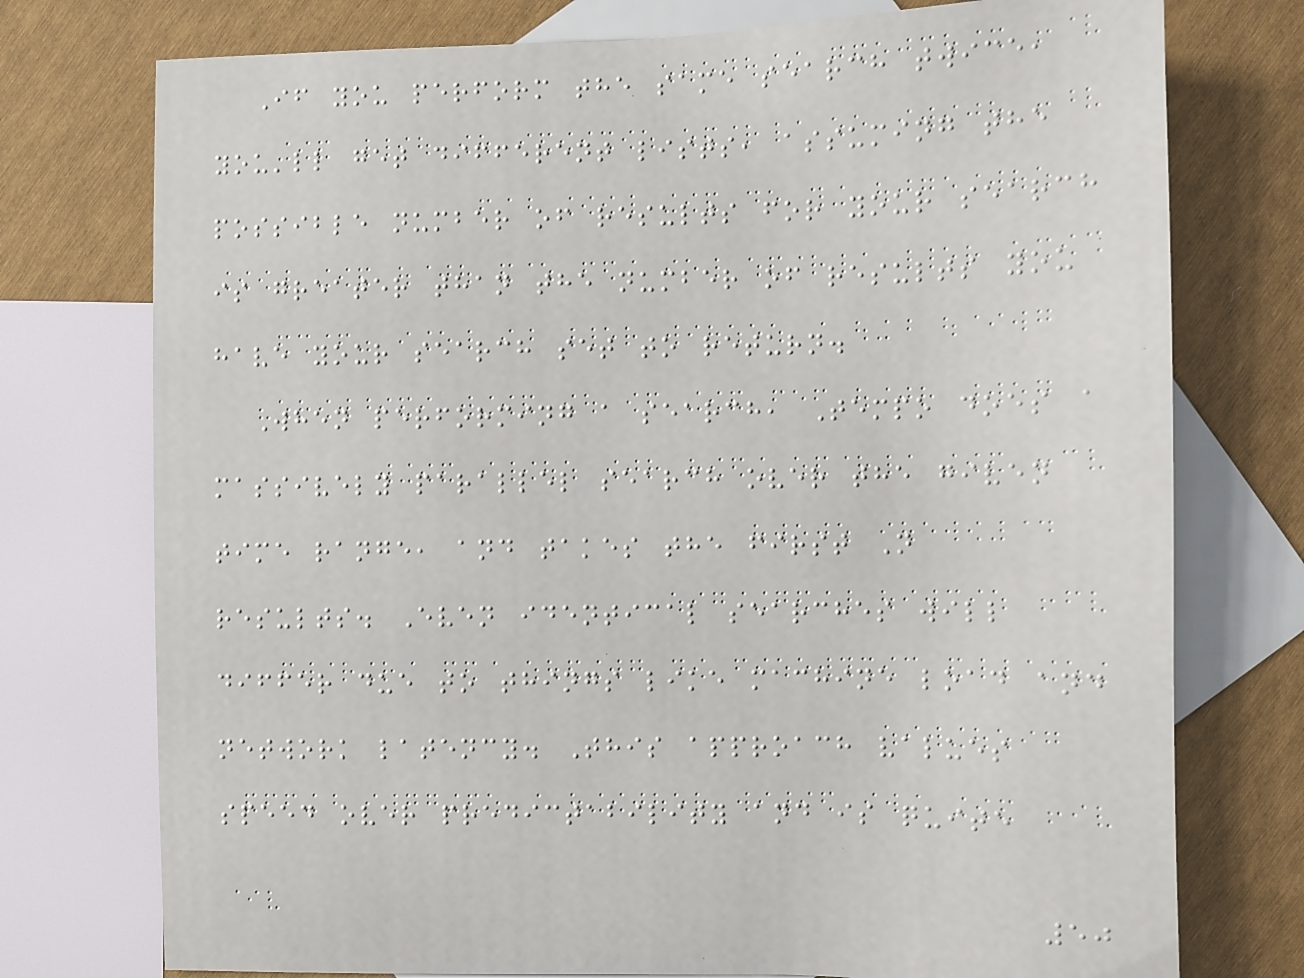If you perform the same search twice,
you'll get different lists, assuming the
possible number of results for your search
is greater than the number of results you
have your search set to return.
When performing a search, Tempo does a
massively parallel search over the given
time range, and takes the first N
results. Even identical searches will
differ due to things like machine load and
network latency. This approach values
speed over predictability and is quite
50
